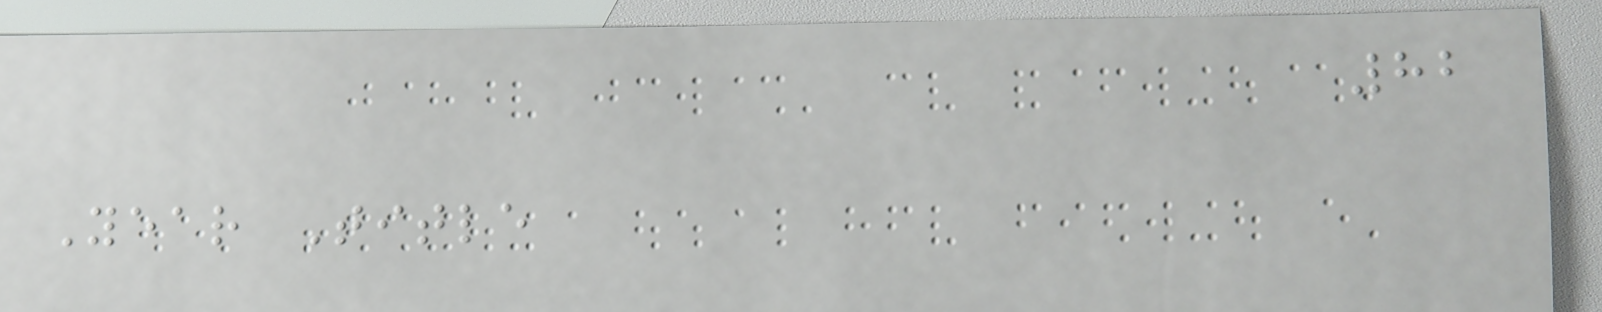82
Year Title
